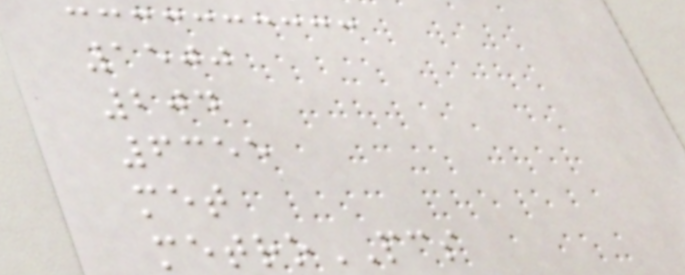1500
204
6355
met
metroPCS
